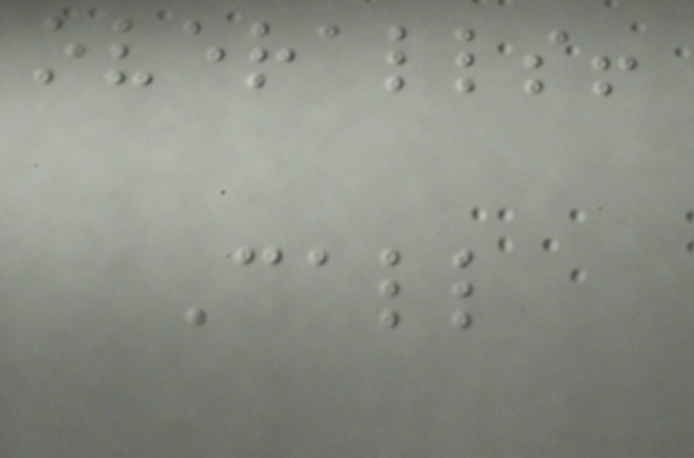overalls!
Call
